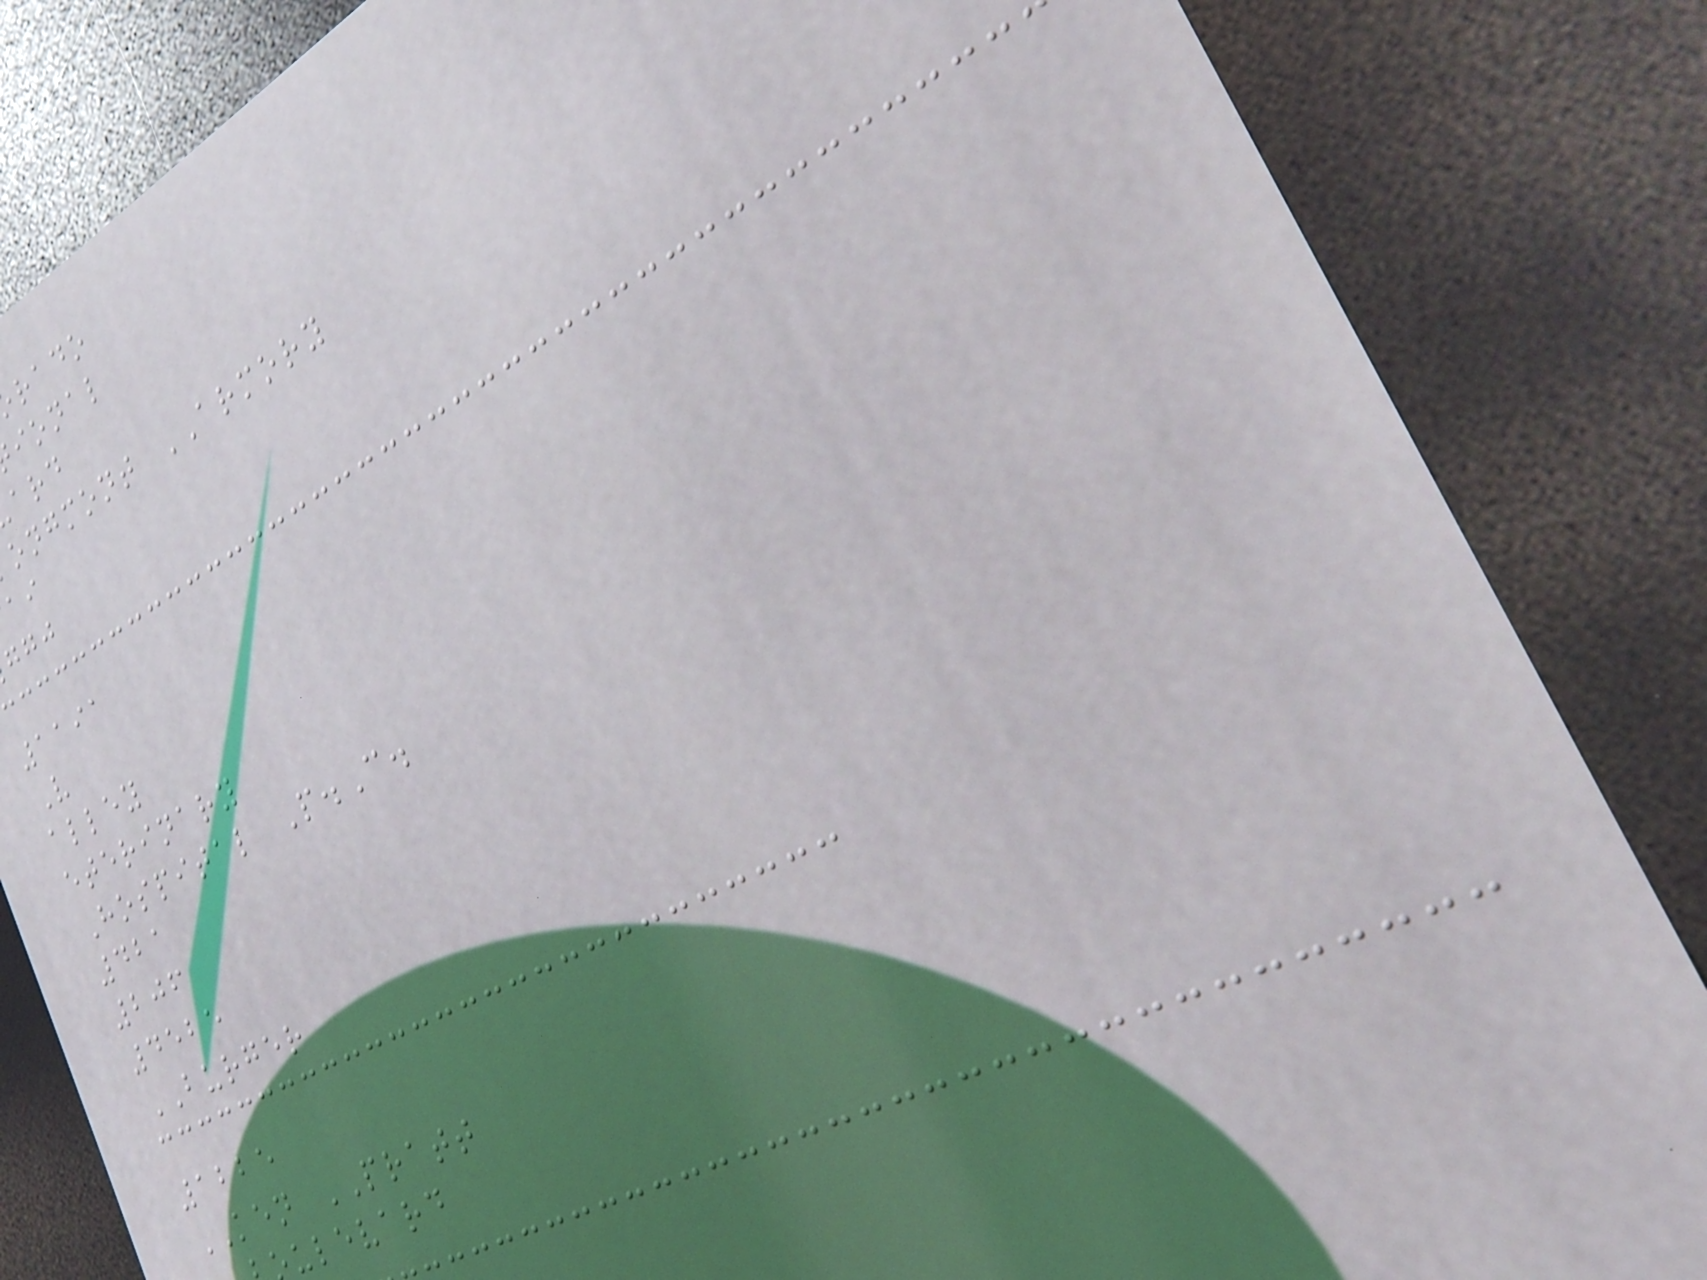rado
ional
ongmont ARMORY
1191
V
alley
eterinary
Hospital P.C.
421
206
4525
BURGER
1225
KEN PRATT
ulevard
